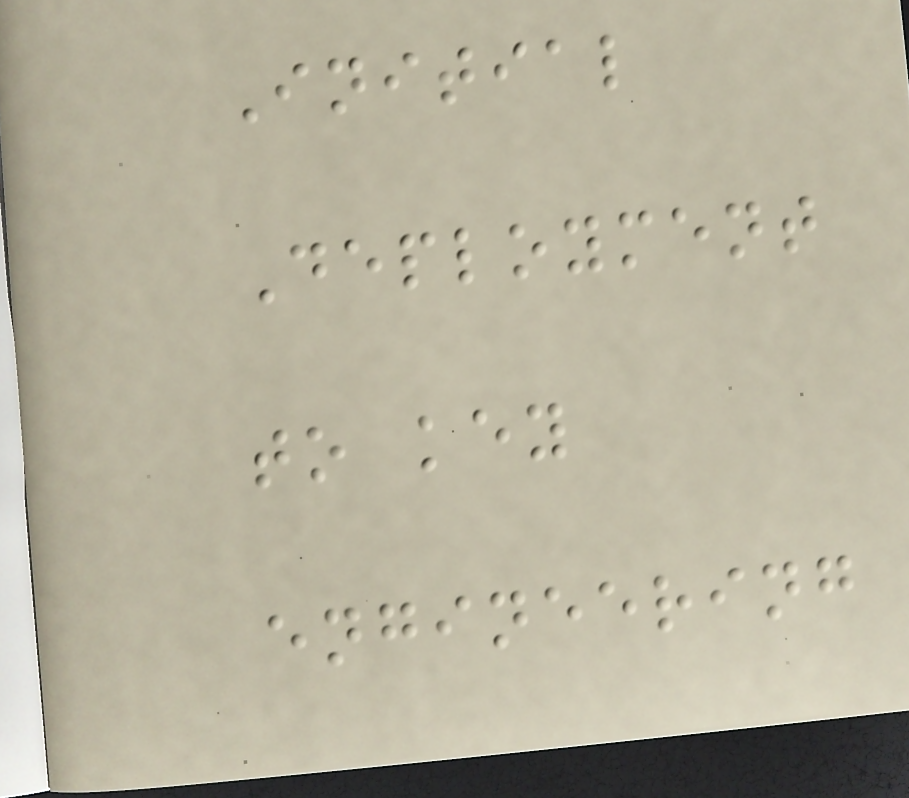Initial
Deployment
to key
engineering
